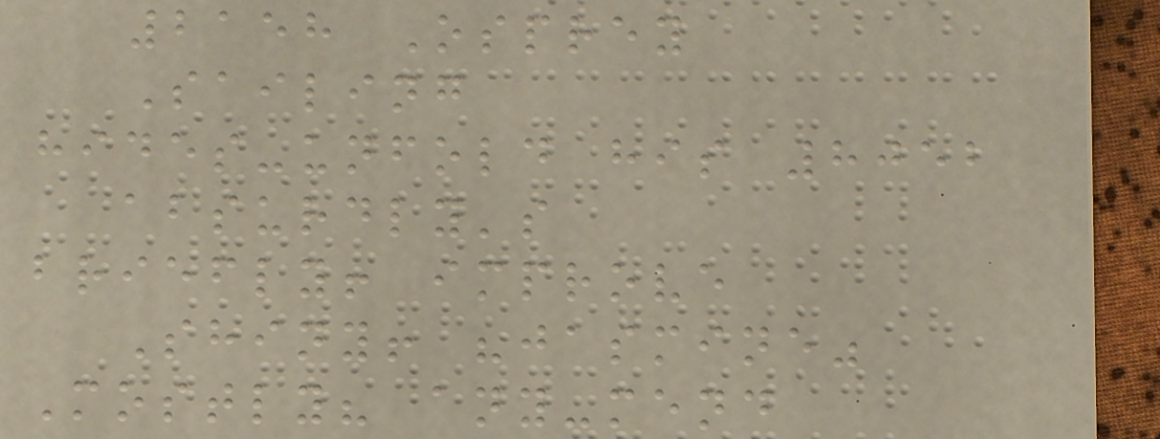2158 Osprey
Sailing
hides-unfold his 8052
absurdly's
briefly! improve
Shiny! "jasmine"
Mostly? any-mend
